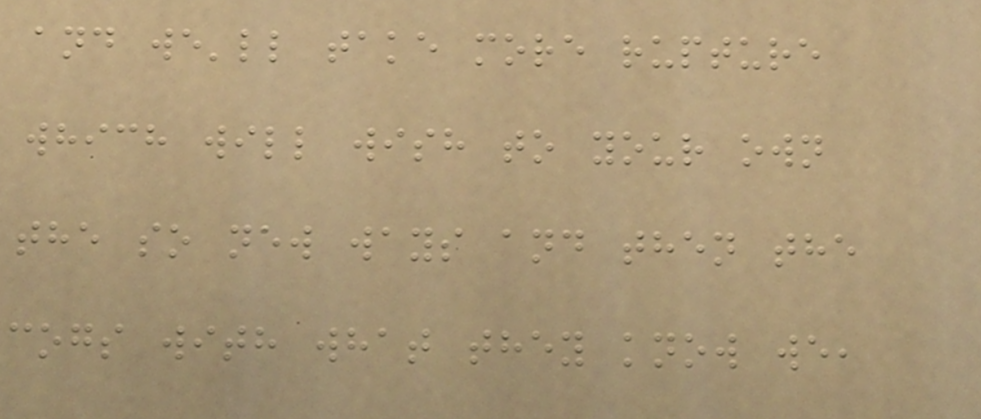and we'll take more rupture
which will wish to your own
the so new ways and then the
cogs with what they know we,
